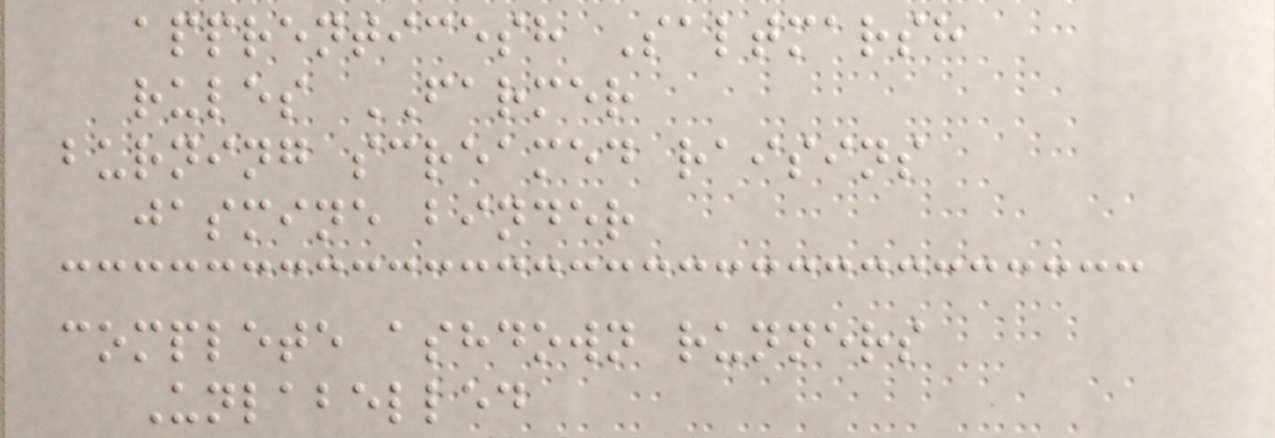apprenticesh Saltmarsh
rules FARMER
burning screamed raisins
jasmine binder
complete ashdown runners
Unlabelled
